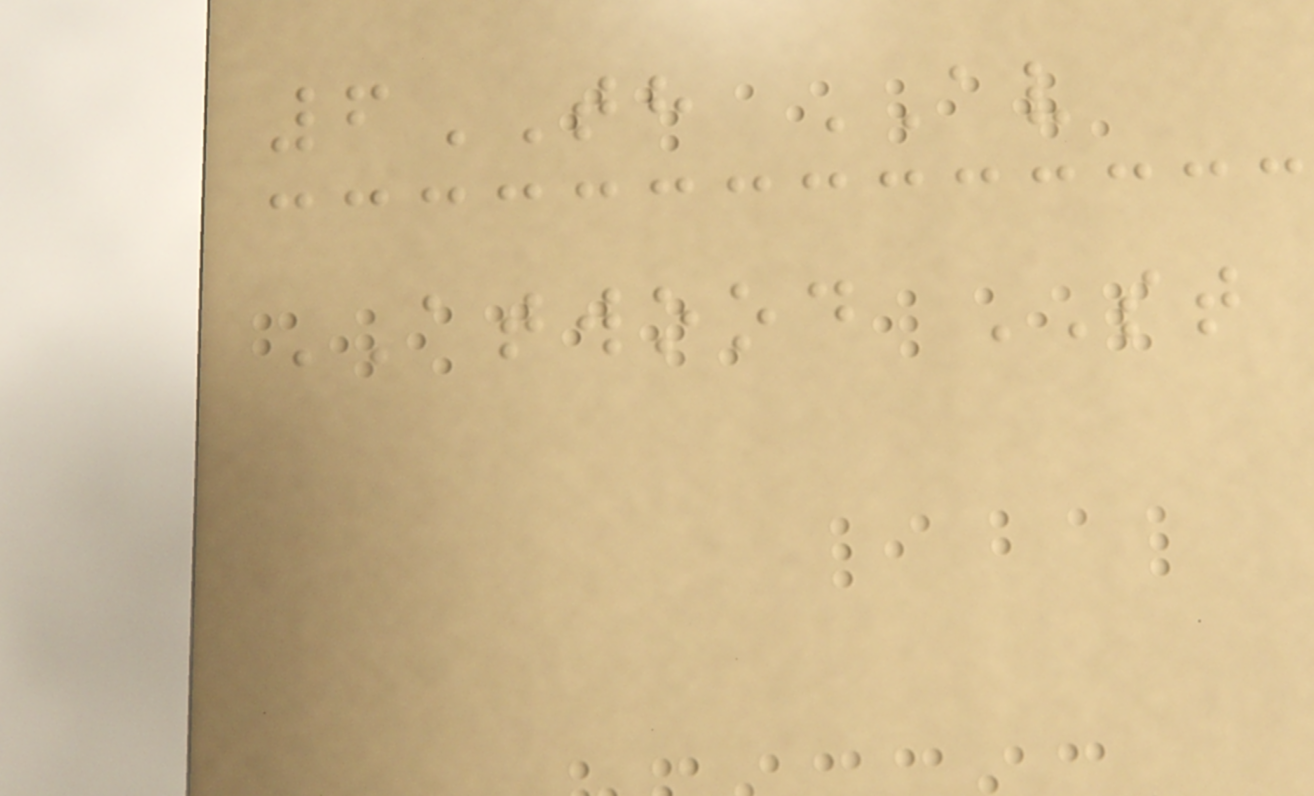6TH AV
ATWOOD ST
